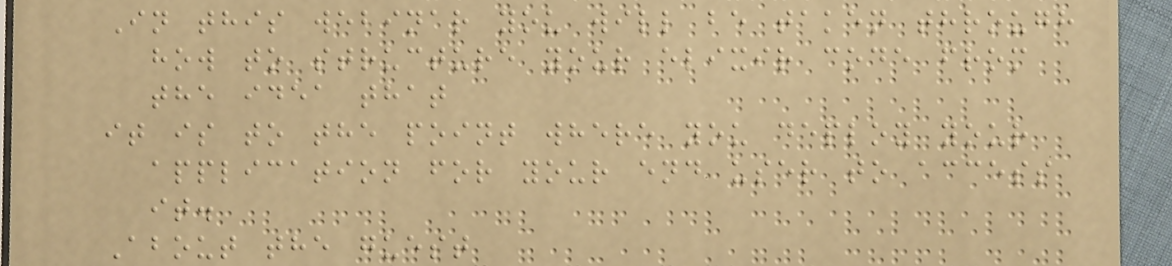In this webinar you will be taken through
how to structure your elixir code from
the idea that
it is to the point where you deploy your
application for your end user to access
it.
About the guest
